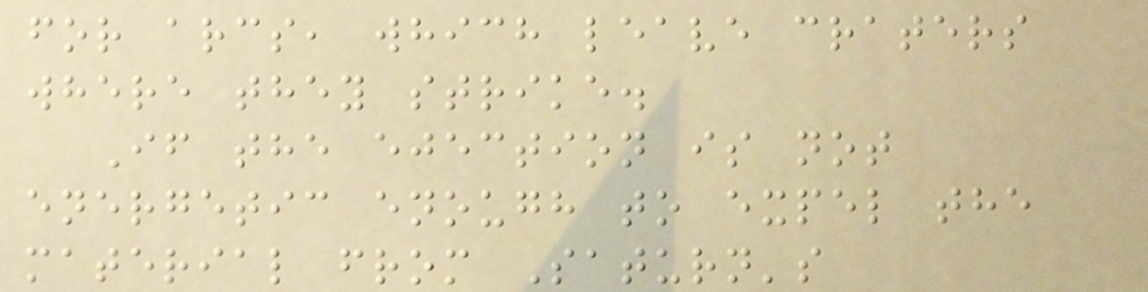for arcs, which leave craters
where they strike.
If the ejection is not
energetic enough to expel the
material from Saturn's
